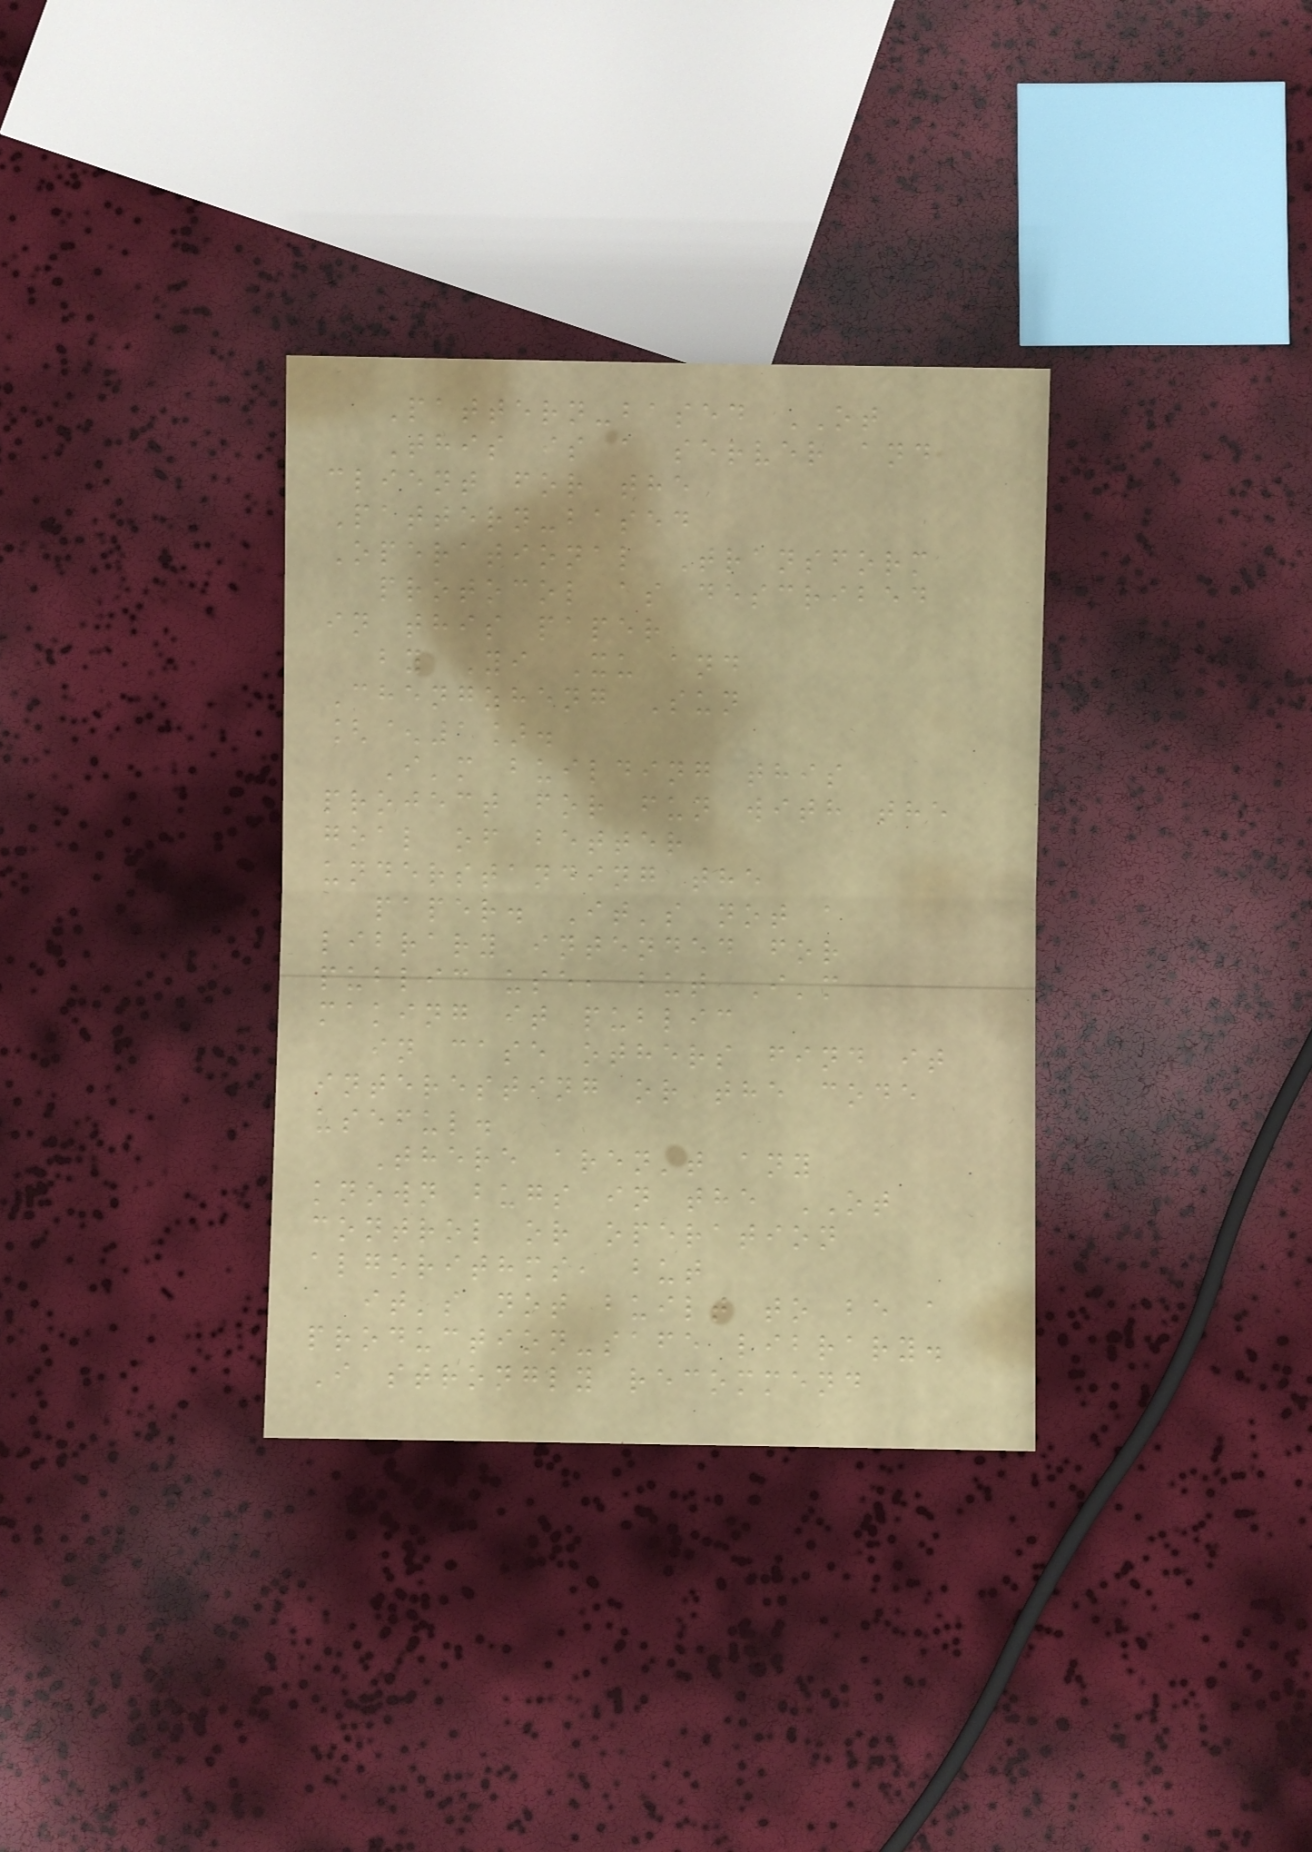Pattern-based OT
This is a server and
client for the
Pattern-based
Operational Transform
protocol as described
in this paper
by Yi Xu and
Chengzheng Sun
[^1].
I'm building this
project for fun with the
goal of better
understanding the
paper. It's not a
library intended for
public use, but I'm
making it public
in case others find it
interesting or the code
useful.
There aren't any
known bugs in the OT
control or operation
algorithms, but
it's not built to be a
production-safe library.
I strongly recommend
